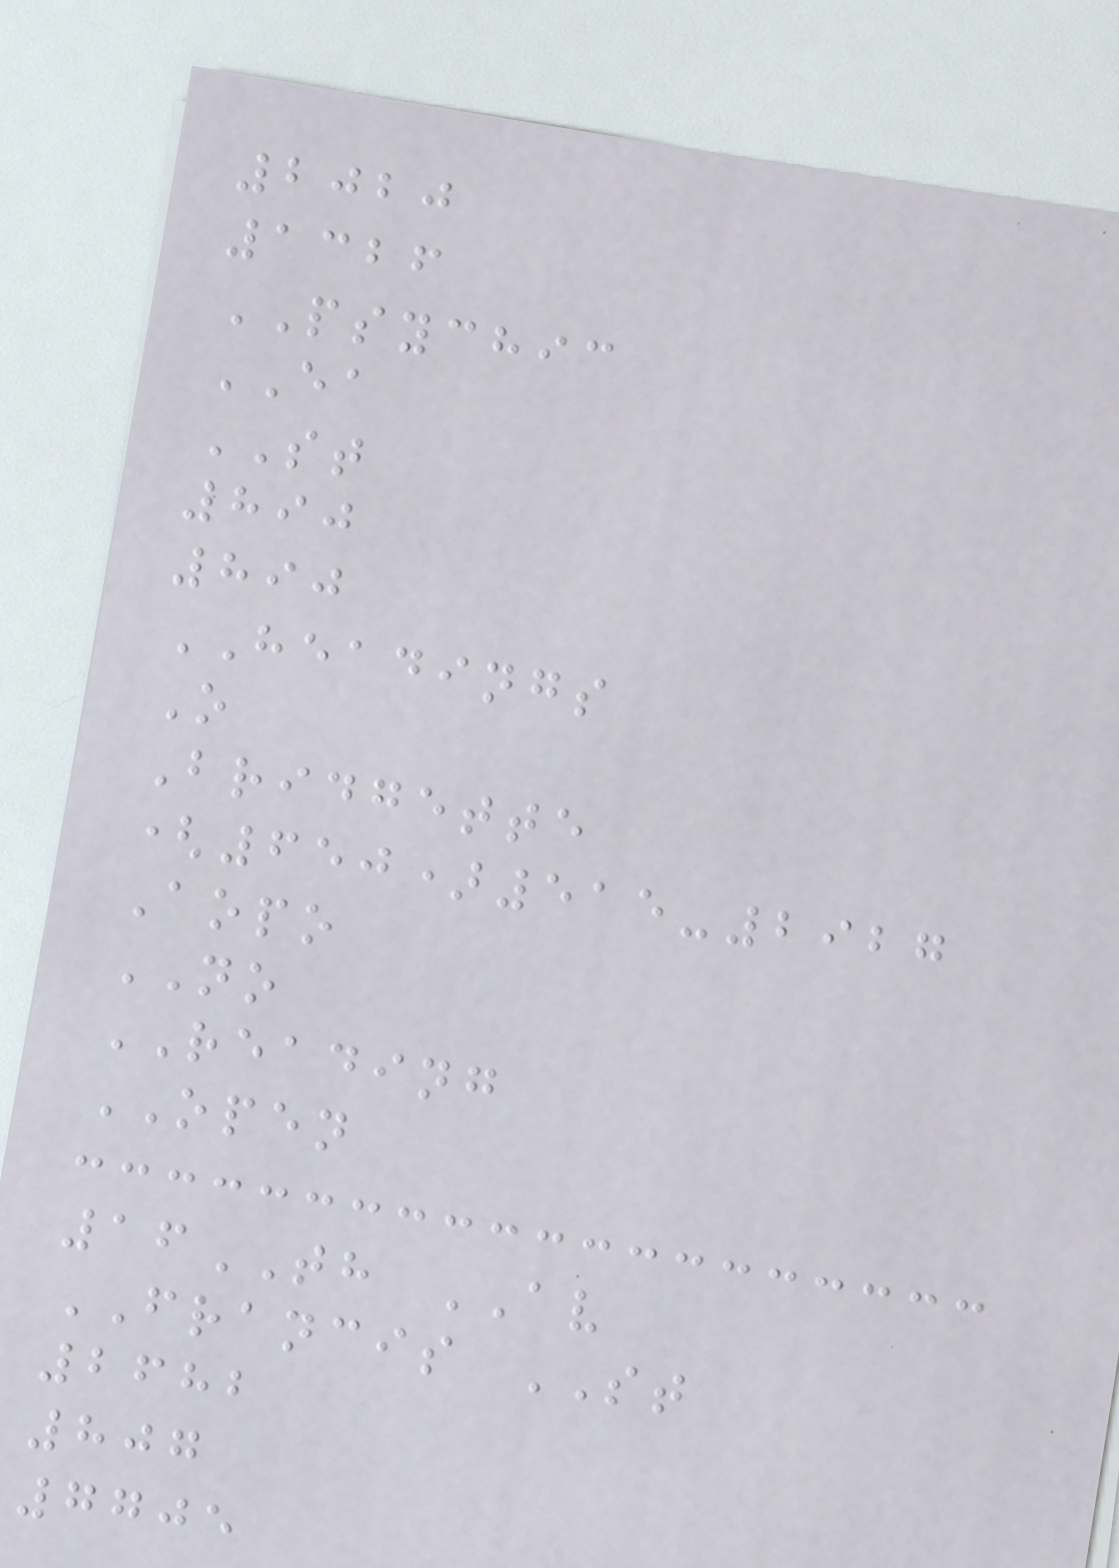2020
1326
PSYCHIC
EA
ST
890
890
HEADINGS
O
Bridgette
(650)515-2927
Aopo
NO
READING
OPEN
16TH AV
FRANCIS ST
2682
807
7705
